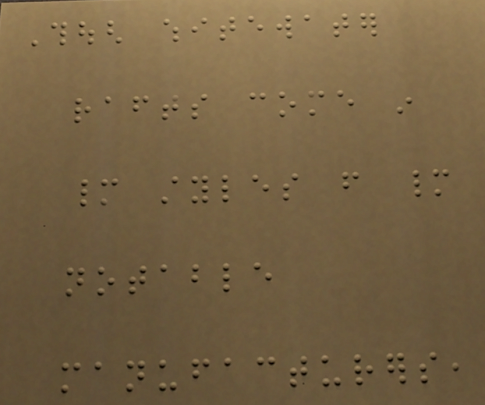Though whitewater
rafts come in
many styles from many
notable
manufacturers,
